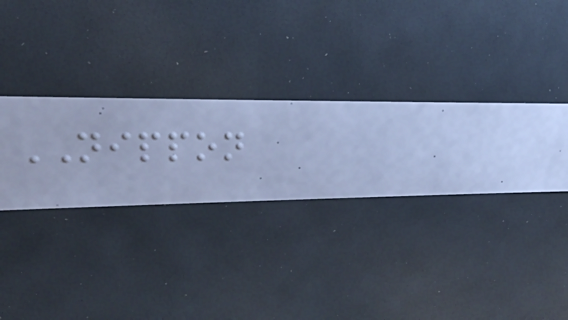NIPPON
